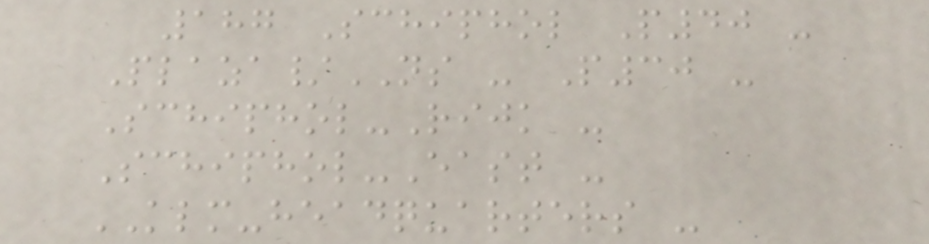187 Schiphol P40 -
Plaza/NS - P30 -
Schiphol-Rijk -
Schiphol-East -
KLM-headquarters -
